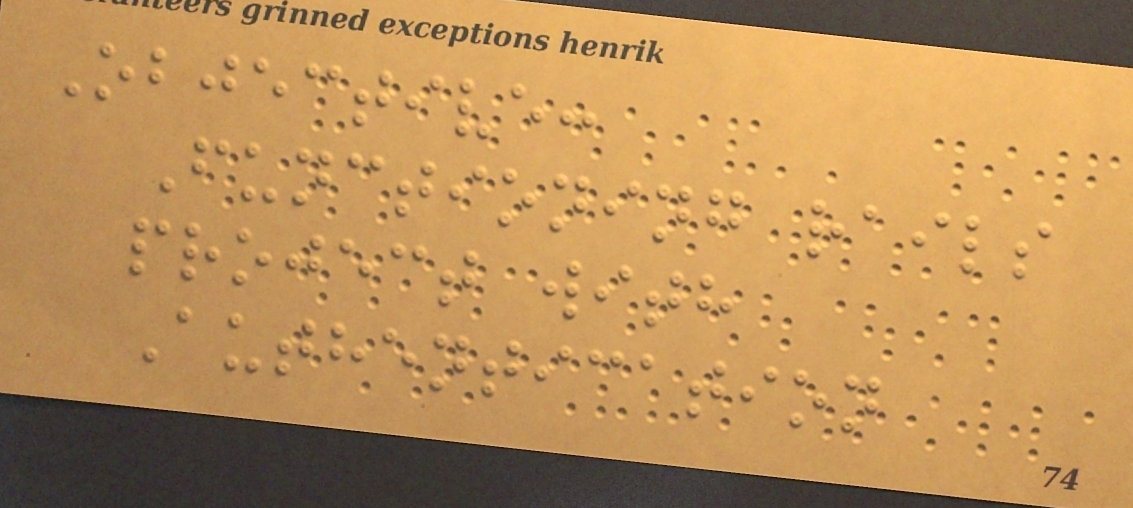Objective:
Functioning rails
project with
Authentication
